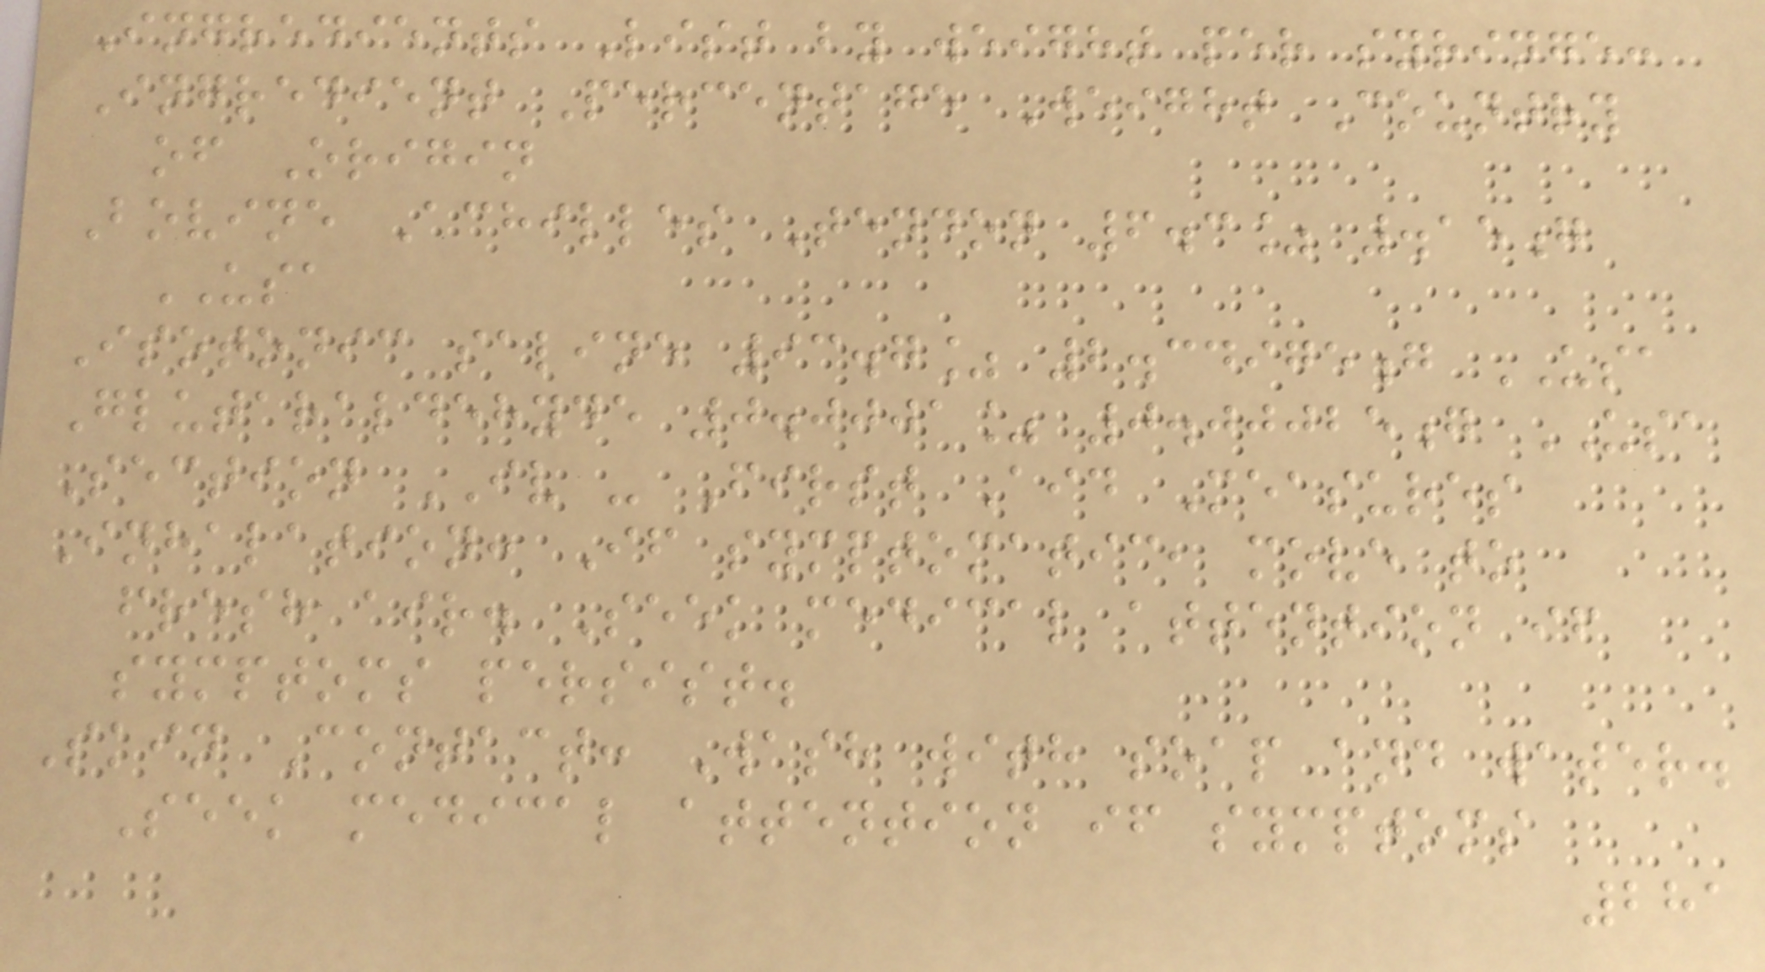Ingredients List by weight per syringe:
Ingredient Percentage Weight Country
of Origin
Bovine Achilles Tendon 6.3% .15g
USA
Isotonic saline 93.7% 2.34975g USA
Glutaraldehyde 0.0001% 0.00025g USA
Section IV - First Aid Measures
Inhalation: If symptomatic, move to
fresh air. Seek medical attention if
symptoms persist.
Skin Contact: Wash with soap and water.
Seek medical attention if symptoms
281
